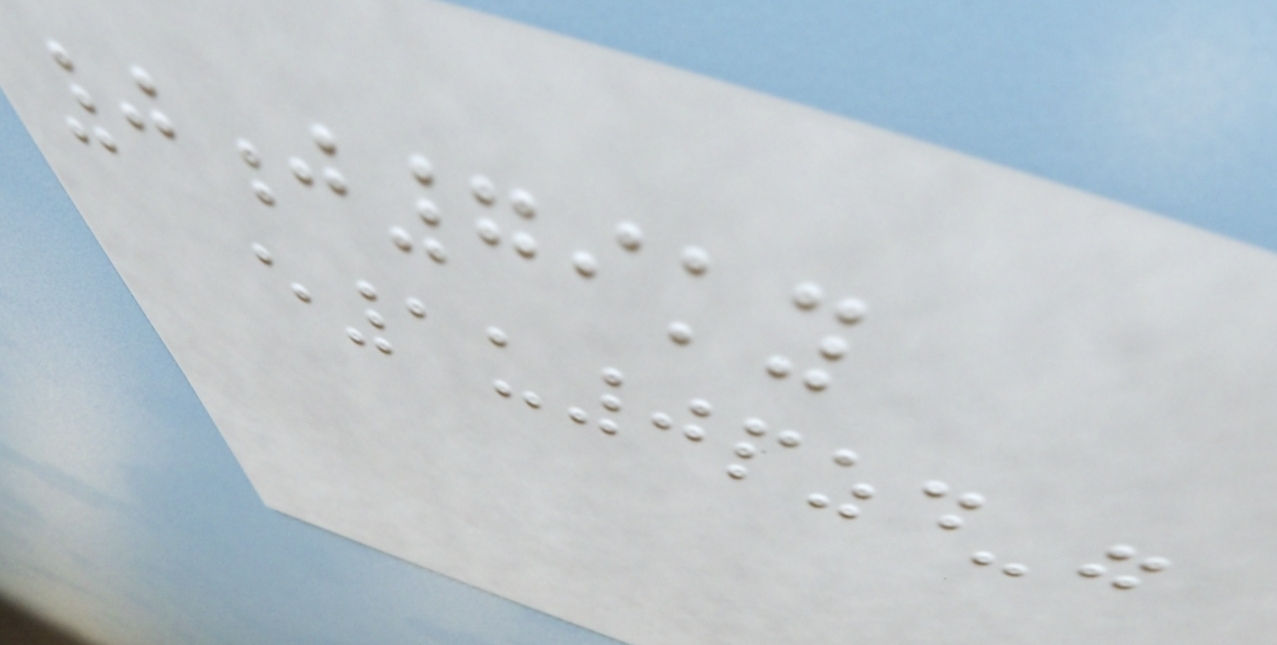0j79ky
e1u0pzd-g
